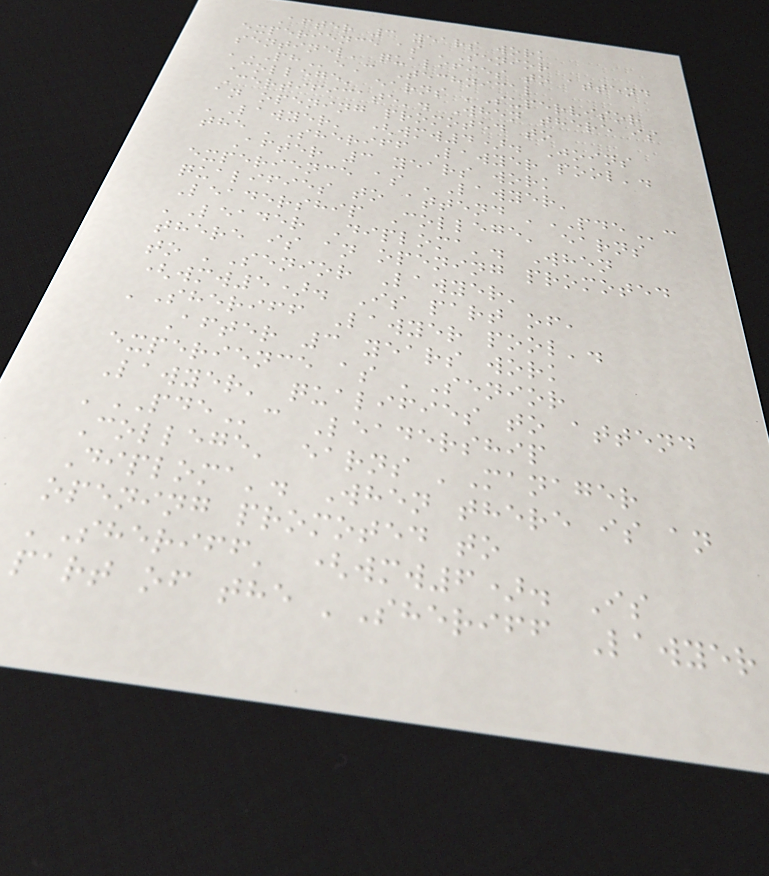After 3 years work
experience as 'Senior
sentinel' qualifies to attend
'PHeC Technical
College' earns 'Supervisor
Certificate'. When there is
an opening promoted to
'Lawyer' (wmw4). Joins
the 'Sheriff Lawyer pool'.
After 3 years work
experience as 'Lawyer'
qualifies to attend 'PDEc
Leadership College' earns
'Leader Diploma'. When
there is an opening promoted
to 'Senior Lawyer'
(wmw5). Is part of,
'Sheriff Lawyer pool'.
After 3 years work
experience as 'Senior
Lawyer' qualifies to attend
'PDEc Leadership
College' earns 'Manager
Diploma'. When there is an
opening promoted to
'Sheriff' (wmw6). Is
part of the 'Sheriff Lawyer
